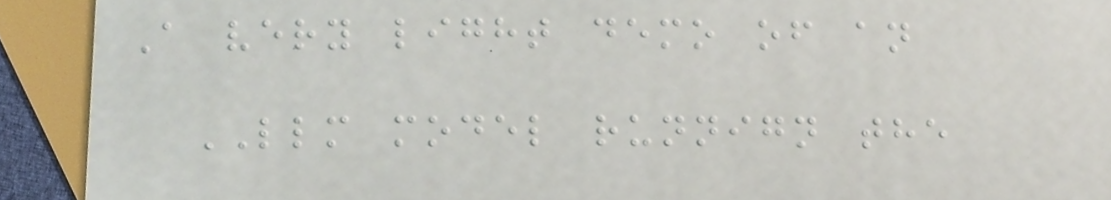A very light demo of an
LLM model runnign the
